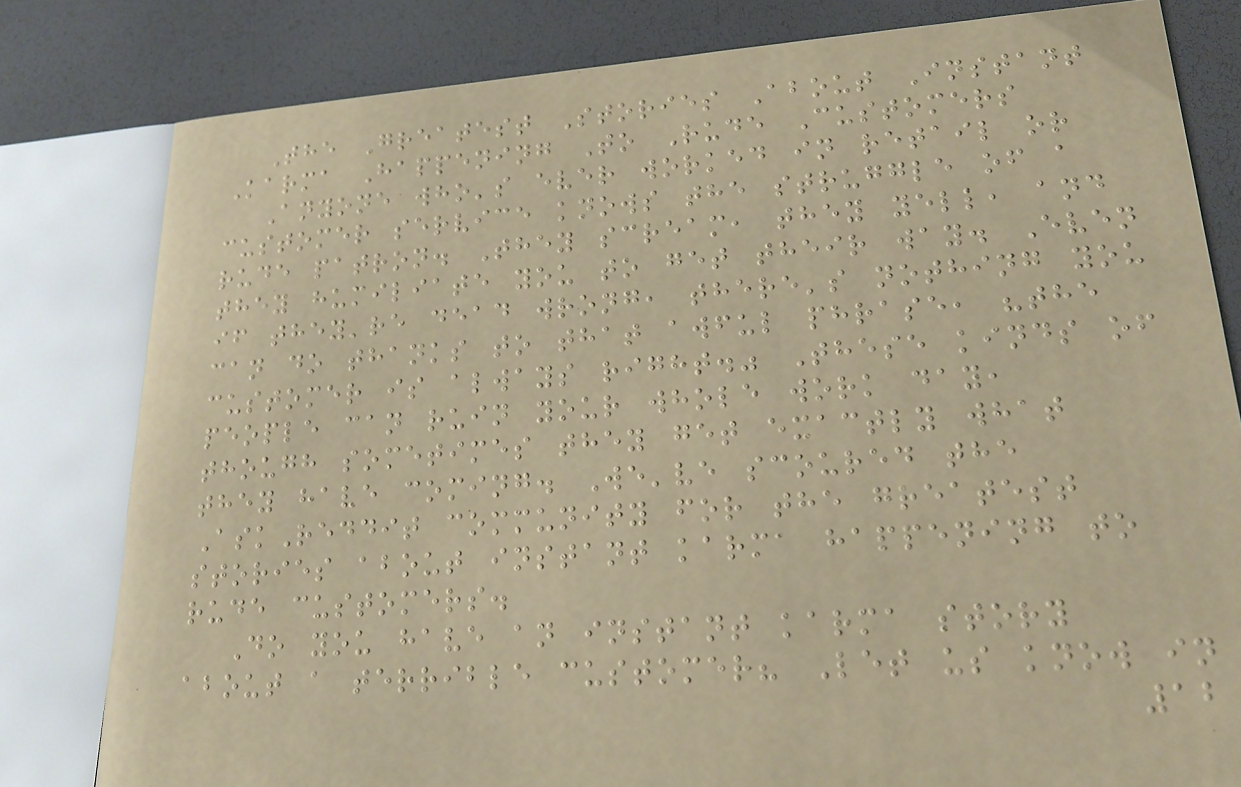The Greatest Stories About Instant
Karma Happening To Rude Customers
Anyone who's ever worked in retail or
customer service knows the struggle of a
rude patron. They scream, they yell, and
they humiliate you to get their way. Even
if they're dead wrong, there's nothing you
can do thanks to that awful phrase, "the
customer is always right." These kinds of
people can ruin your whole work day,
though sometimes they get exactly what
they have coming. We've scoured the
AskReddit community for the greatest
stories about instant karma happening to
rude customers.
Do you have an instant karma story
about a terrible customer? Let us know in
12
